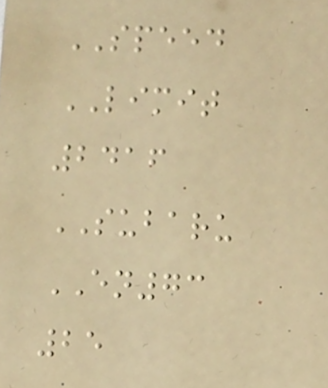SPEED
LIMIT
2416
SUBARU
EN73
25
